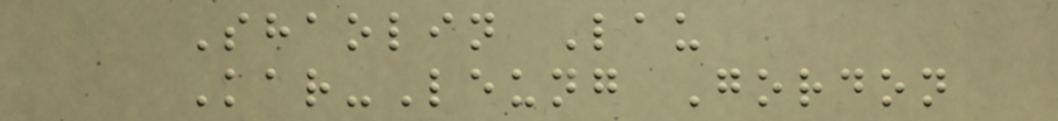Shaolin Lau
Kar-Leung Gordon
